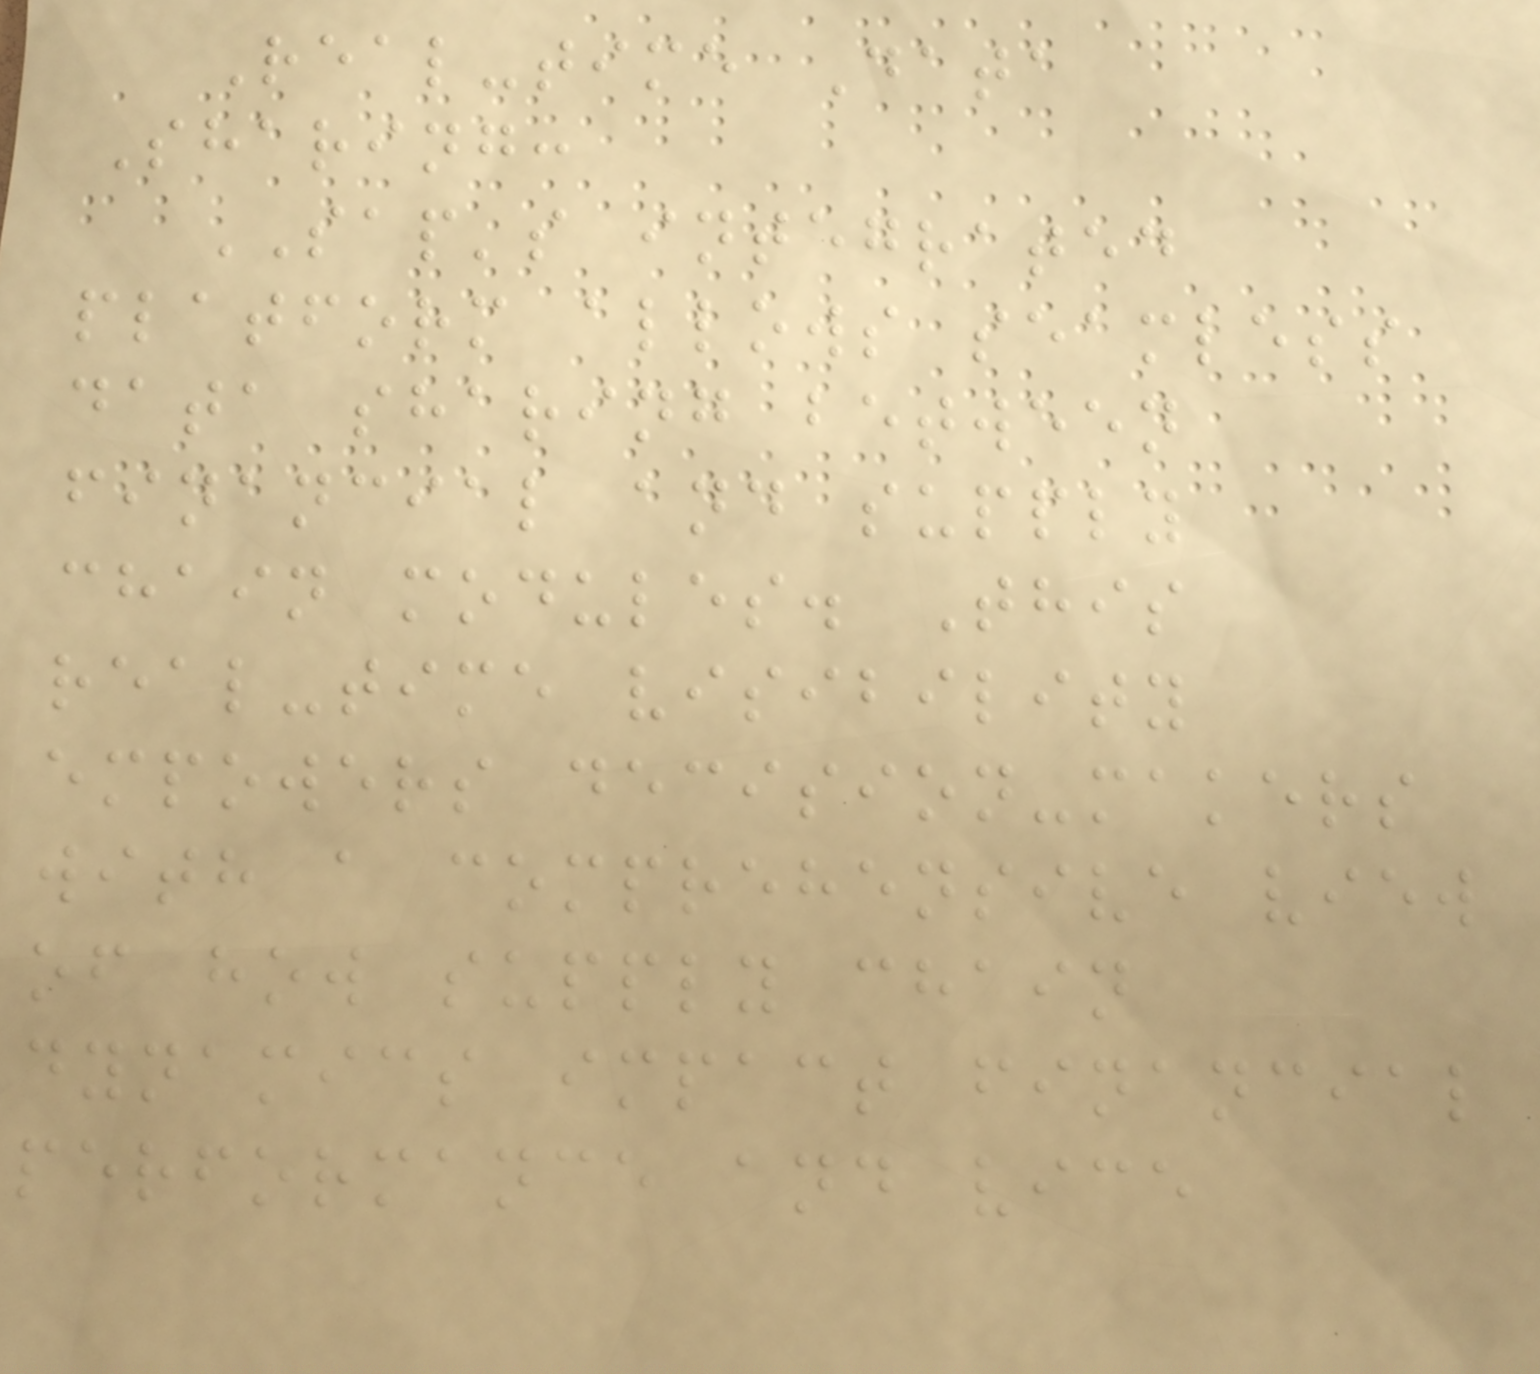Real-time Data
Sharing:
SAP's integrated
platform allows seamless
data sharing between
financial and supply
chain modules. This
real-time visibility
empowers decision-makers
with a comprehensive view
of how supply chain
dynamics impact financial
performance and vice
